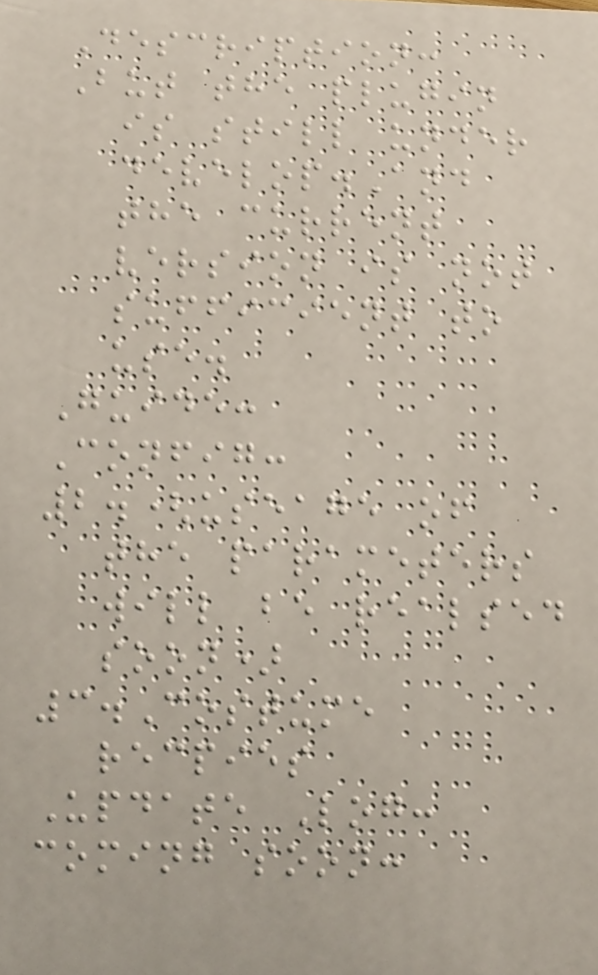Description:
But the plugin
is still under
develop.And
the current
version is not
sufficient to
use.
Guide:
Config:
2.(useage of
the parameters
will be realsed
soon)
3.Costume
recpies
Update Log:
coming soon:
